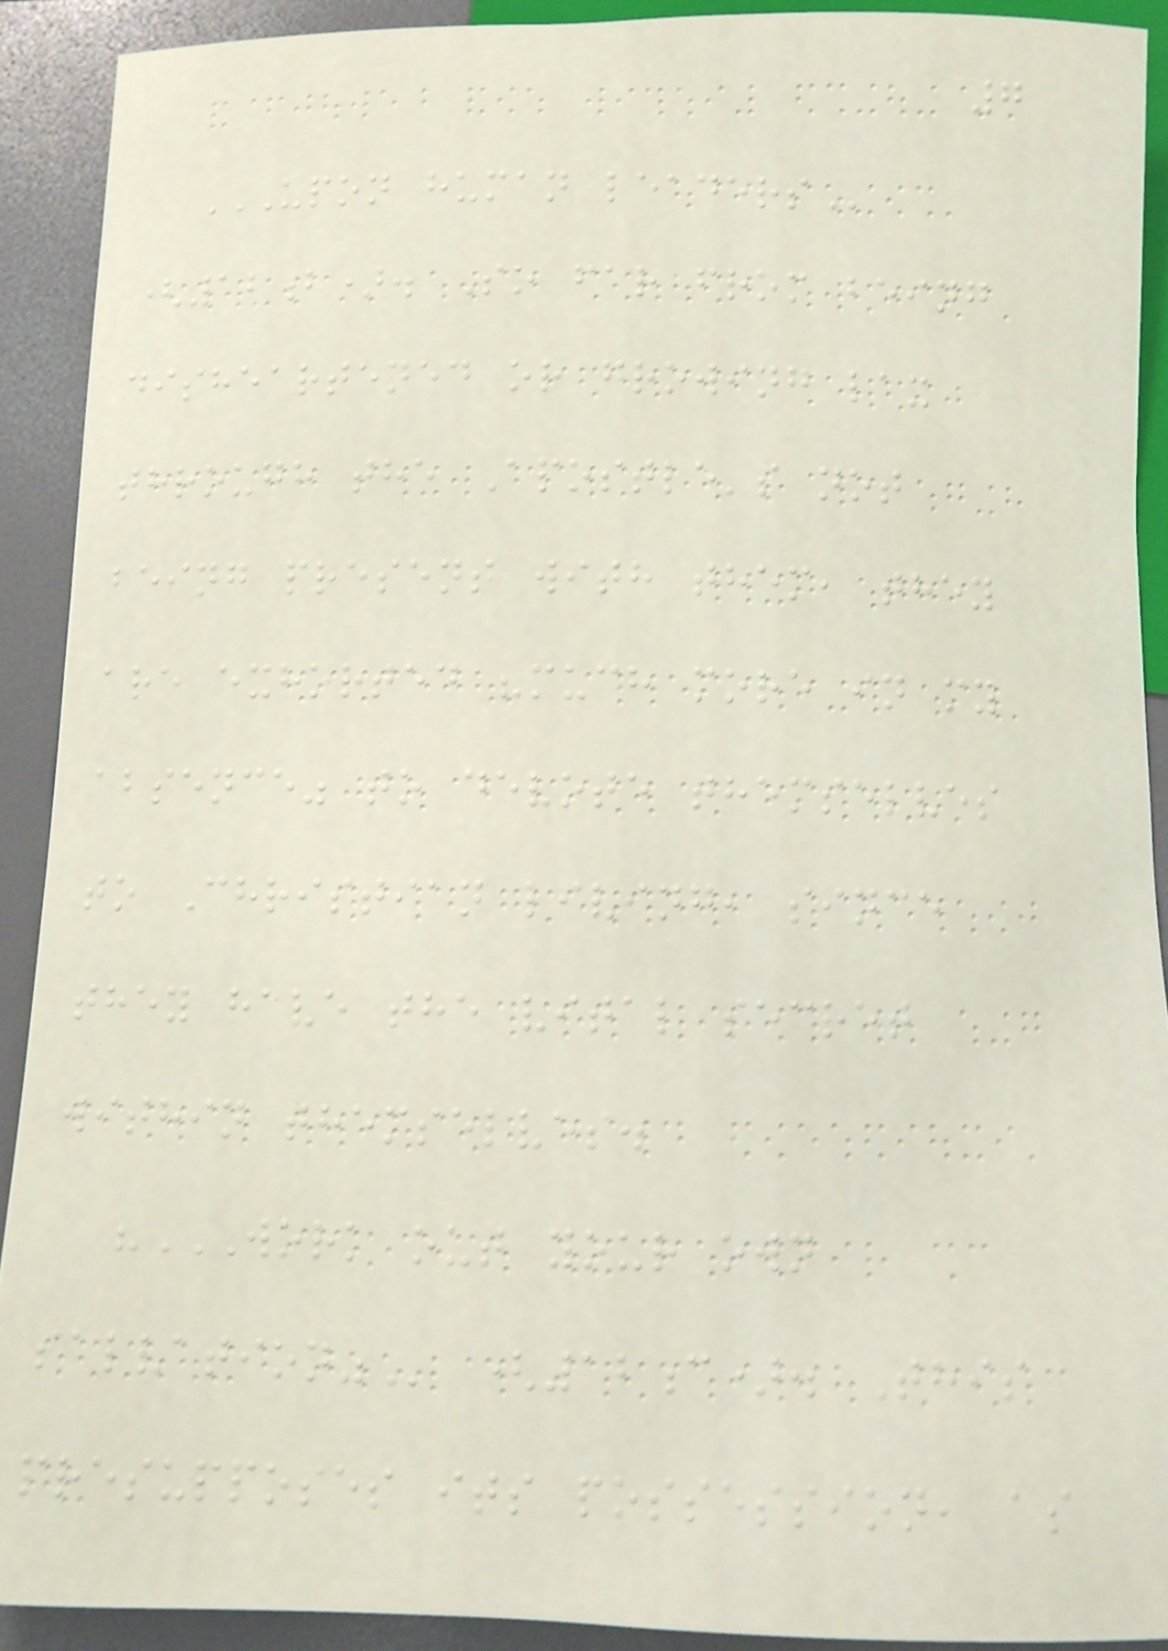7
UPON HUMAN LEADERS
(12b). So far from being
disheartened or growing lax
through the Apostle's not
being present with them, they
are exhorted "much more in my
absence" to devote themselves
to Christian living, since
they have the vital secret
within themselves.
"WORK OUT YOUR OWN
SALVATION" (12c). This
presupposes its possession, as
